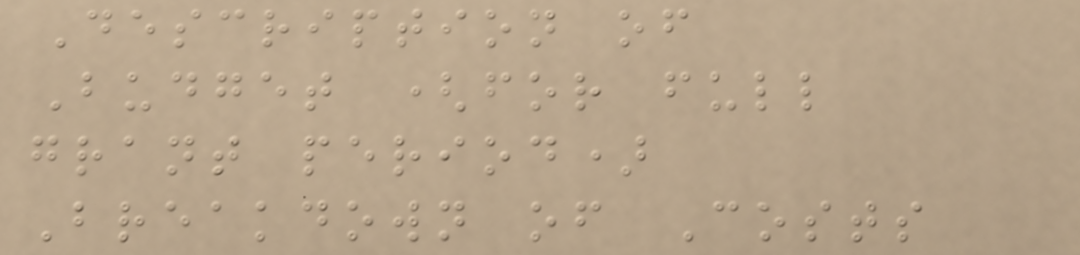Description of
Budget (for full
grant period)
Breakdown of Costs
